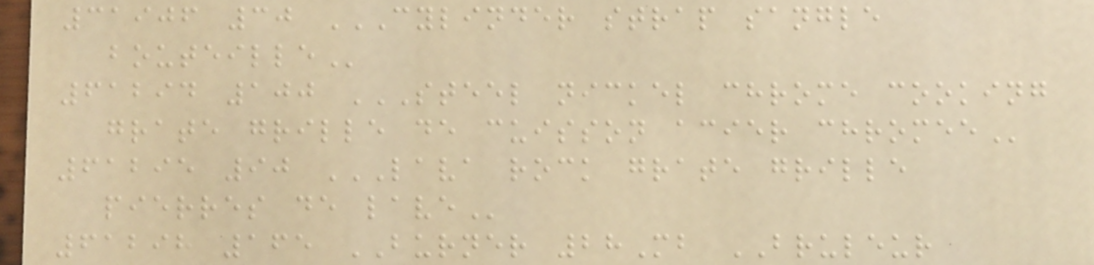31906 30 CYLINDER STRAP SANGLE
BOUTEILLE
61294 100 STEEL NICKEL CHROME COOKING
GRATE GRILLE DE CUISSON ACIER CHROMEE
61295 90 LAVA ROCK GRATE GRILLE
PIERRES DE LAVE
61298 165 BURNER 28Mb BRULEUR
